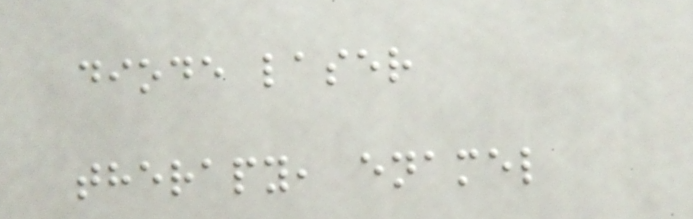diode laser
therapy, enamel
